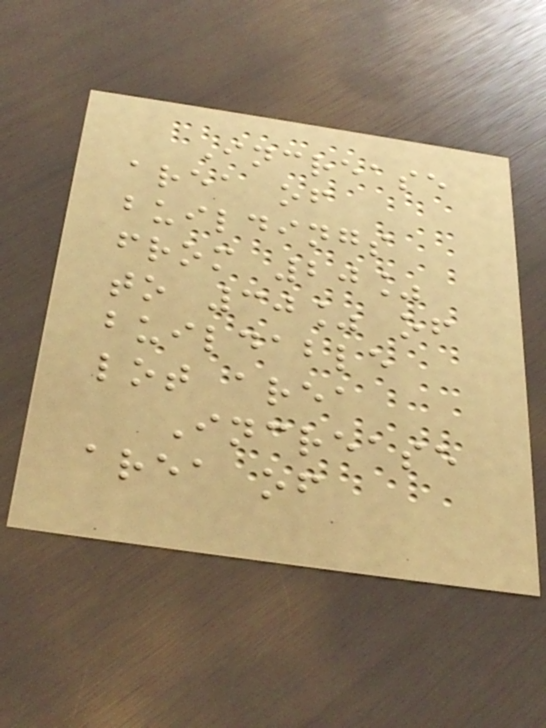Increase
area of
buildings
from 20%
to 30% of
buildable
lot area
Increase
area of
